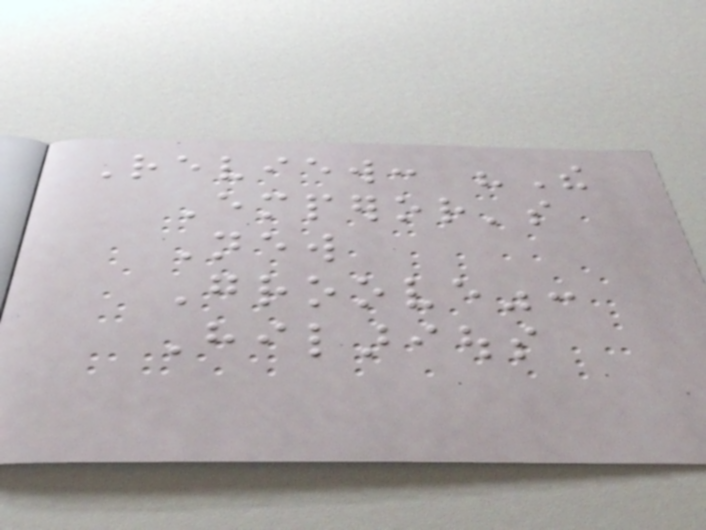Review: "The
Emperor's
New
Groove":
Hilarious
